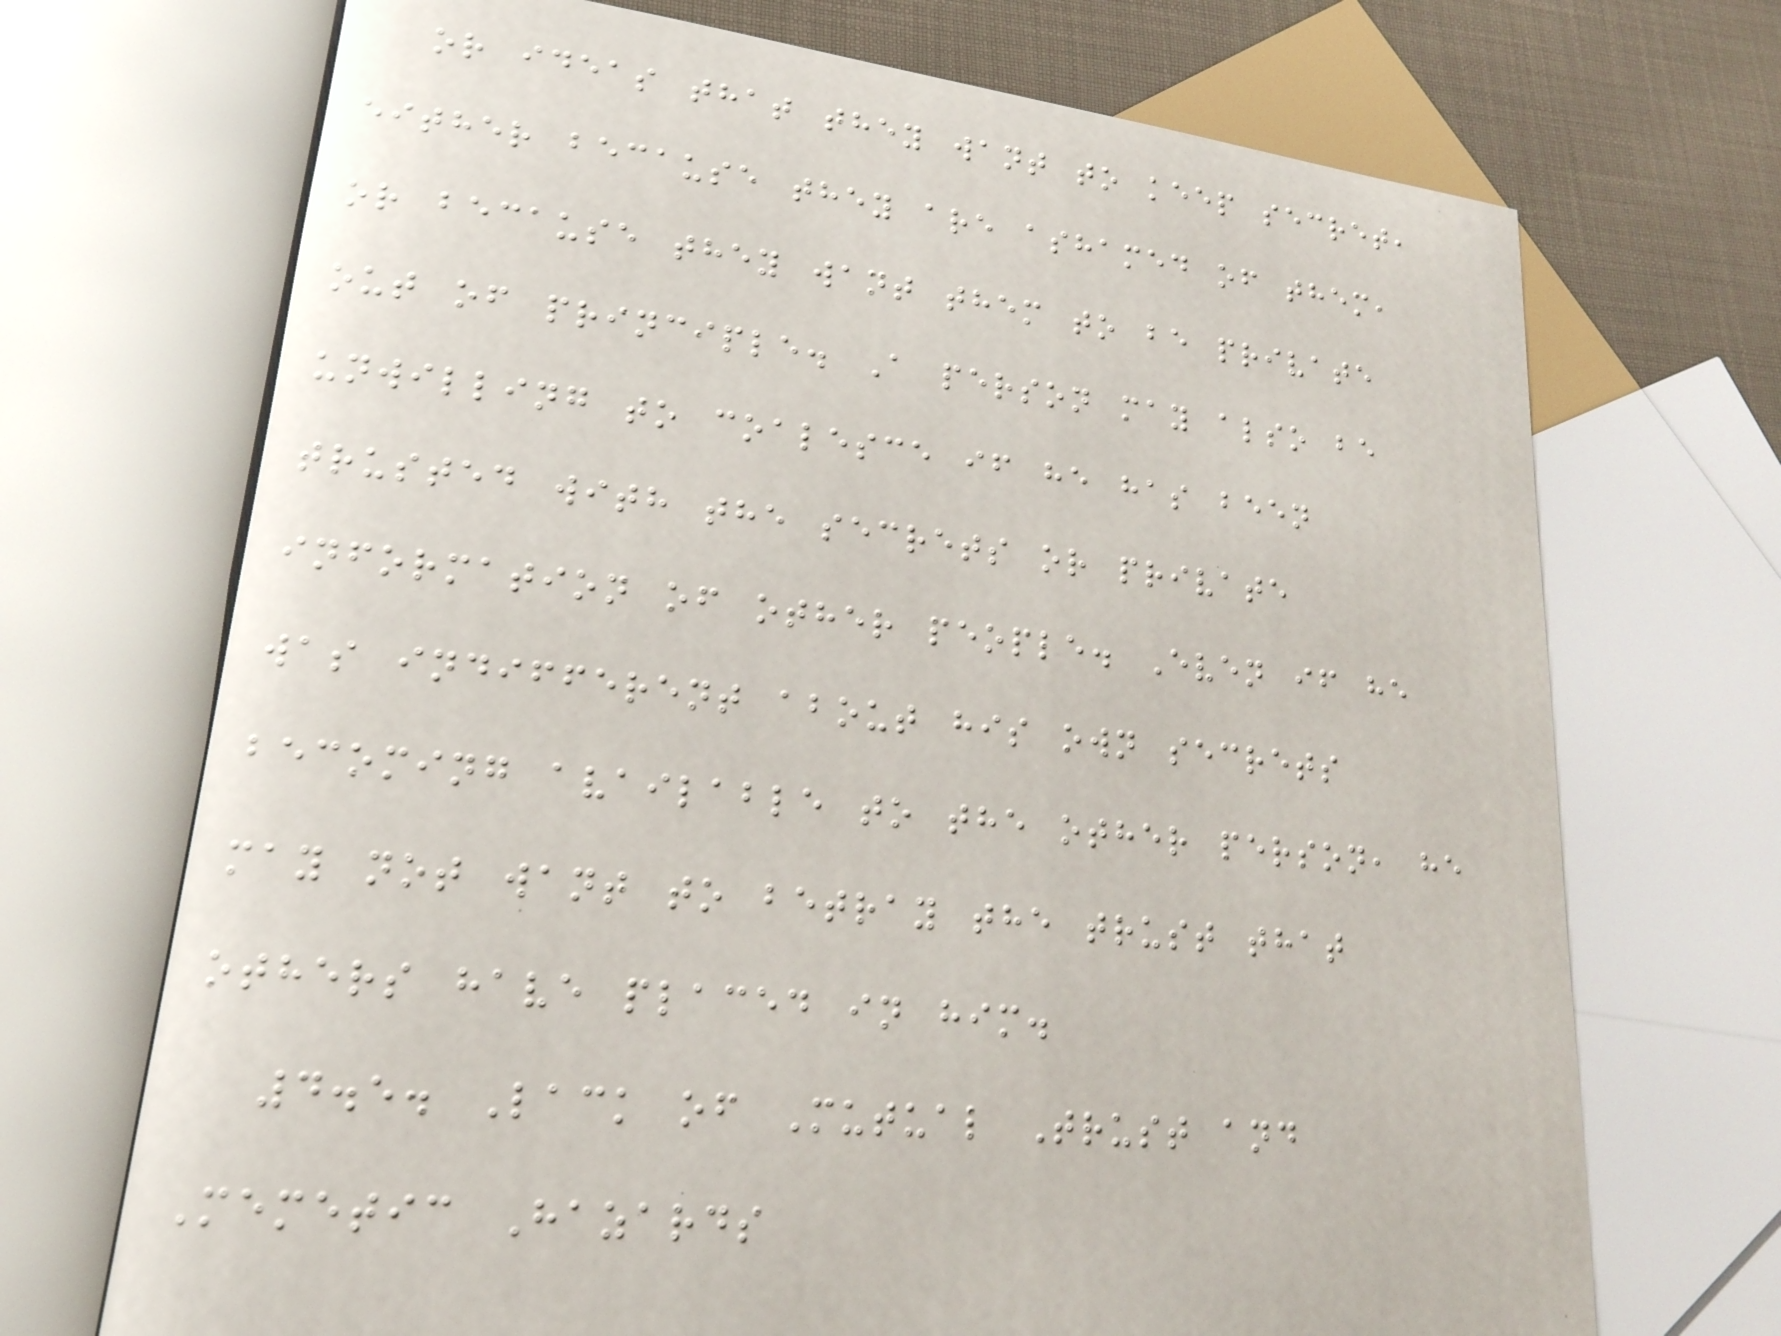or ideas that they want to keep secret,
either because they are ashamed of them,
or because they want them to be private
out of principle. A person may also be
unwilling to coalesce if he has been
trusted with the secrets or private
information of other people. Even if he
was indifferent about his own secrets
becoming available to the other person, he
may not want to betray the trust that
others have placed in him.
4.5. Lack of Mutual Trust and
Memetic Hazards
